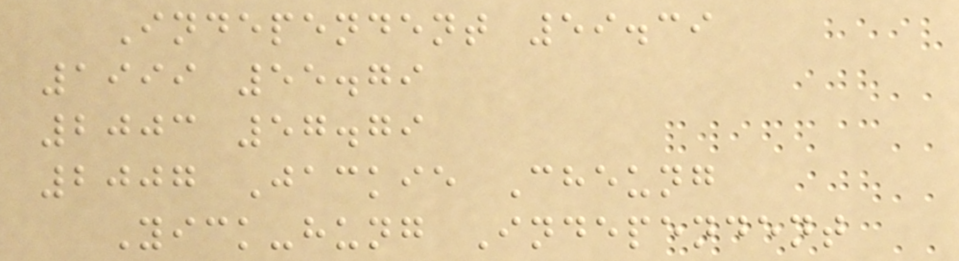Independent 59.39
1999 55.79
2003 57.79
2007 Jackie Cheung
Yick-hung Independent
